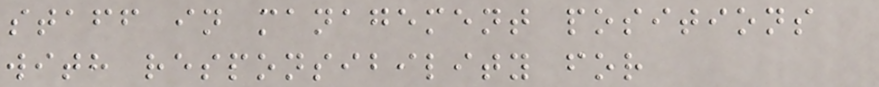staff in management positions
with responsibility for
